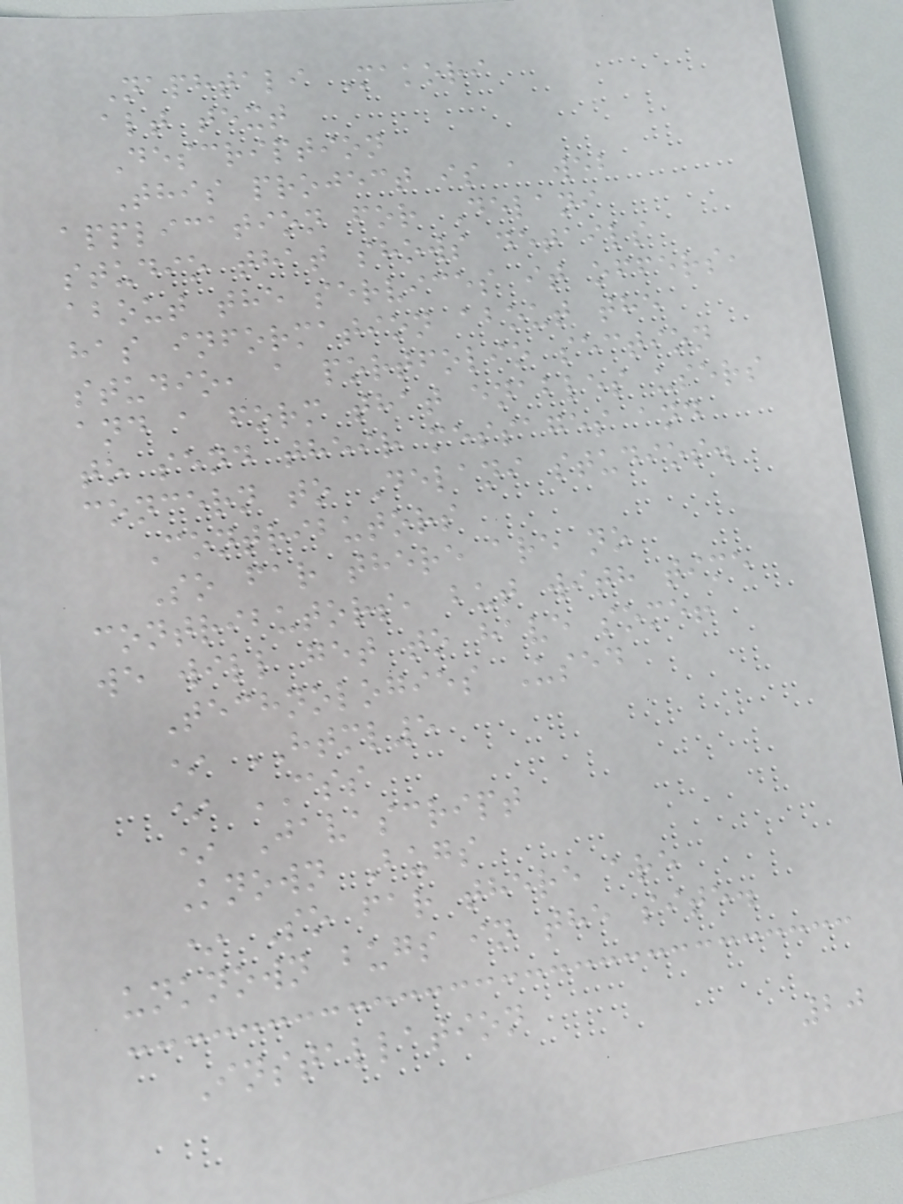Naphtali Makori
alt text
Description
This project is a web
application for Delani
studio that shows details
about the services it offers,
has information about the
studio, a portfolio section
and a form that enables users
to send their messages and
concern to Delani studios.
Contributors
So far there are no
contributors, but with time
we will get to have some!
Technologies Used
* HTML5
* CSS
* Javascript
Known Bugs
* So far there are
unknown bugs in the site.
Installation
20
